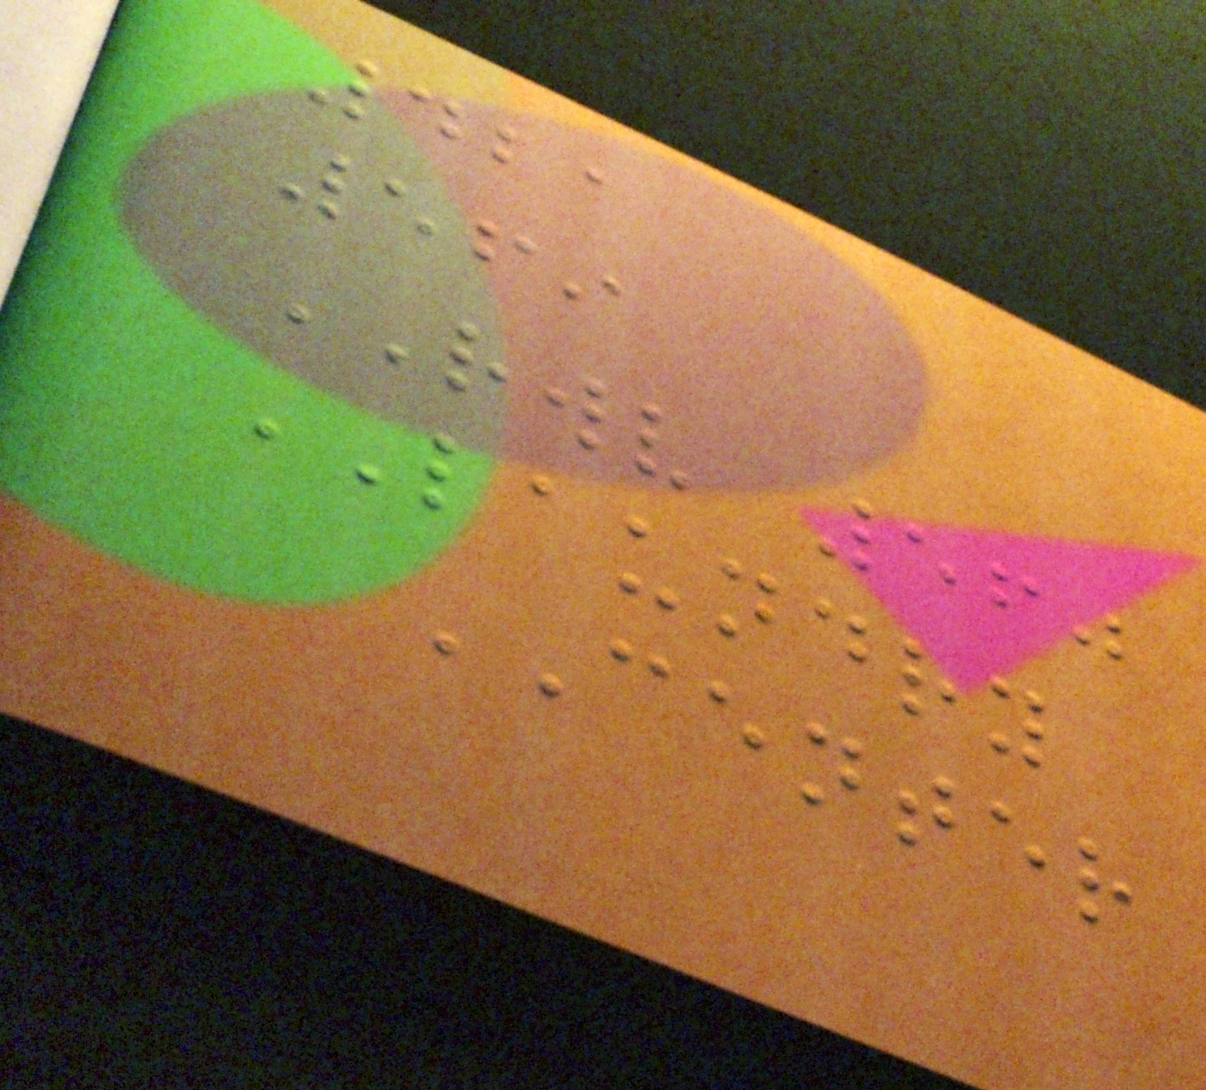421
569
RWV 560
LAUNDRY
CENTER
